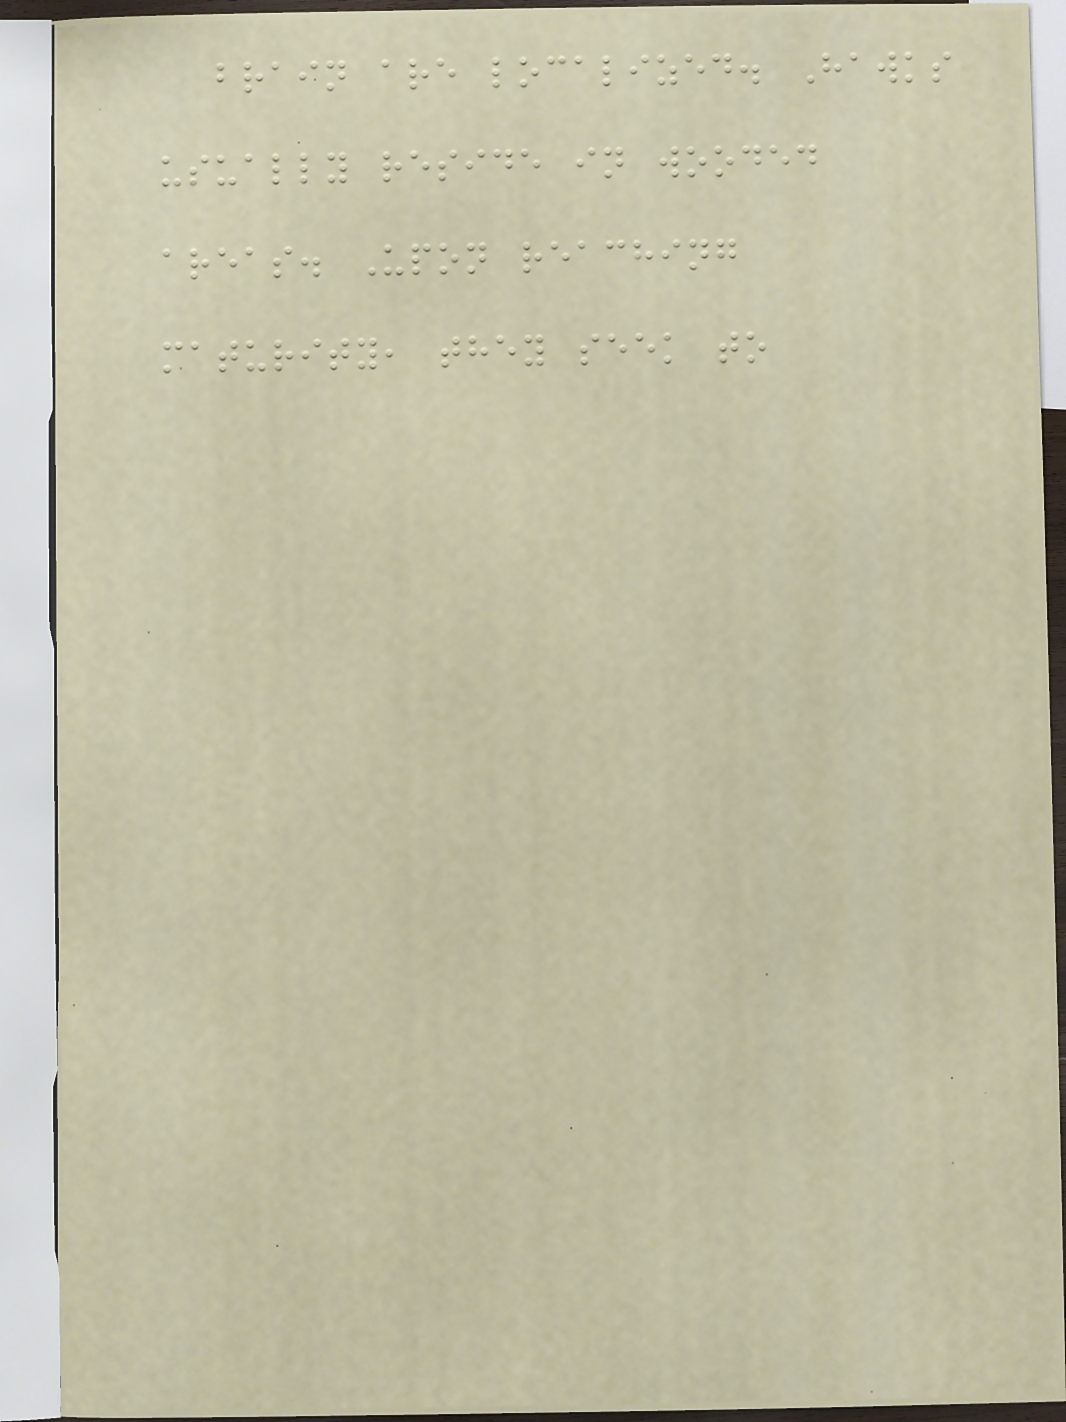brain are localized. Hawks
usually reside in wooded
areas. Upon reaching
maturity, they seek to
